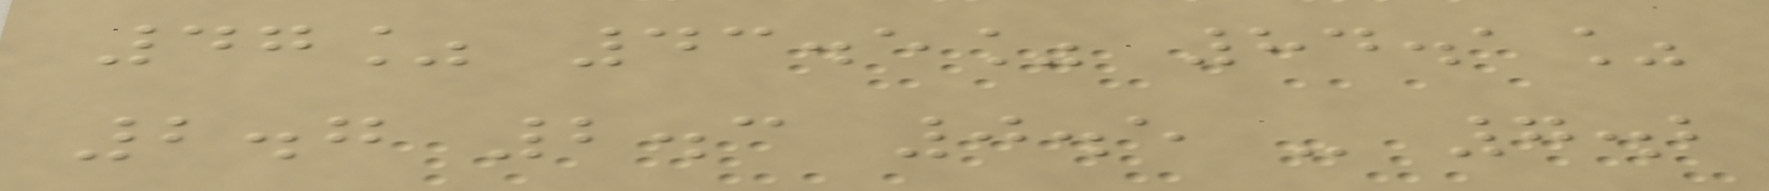47% 43.5% 84.1%
2.7 2.3 0.5 - 7.2
